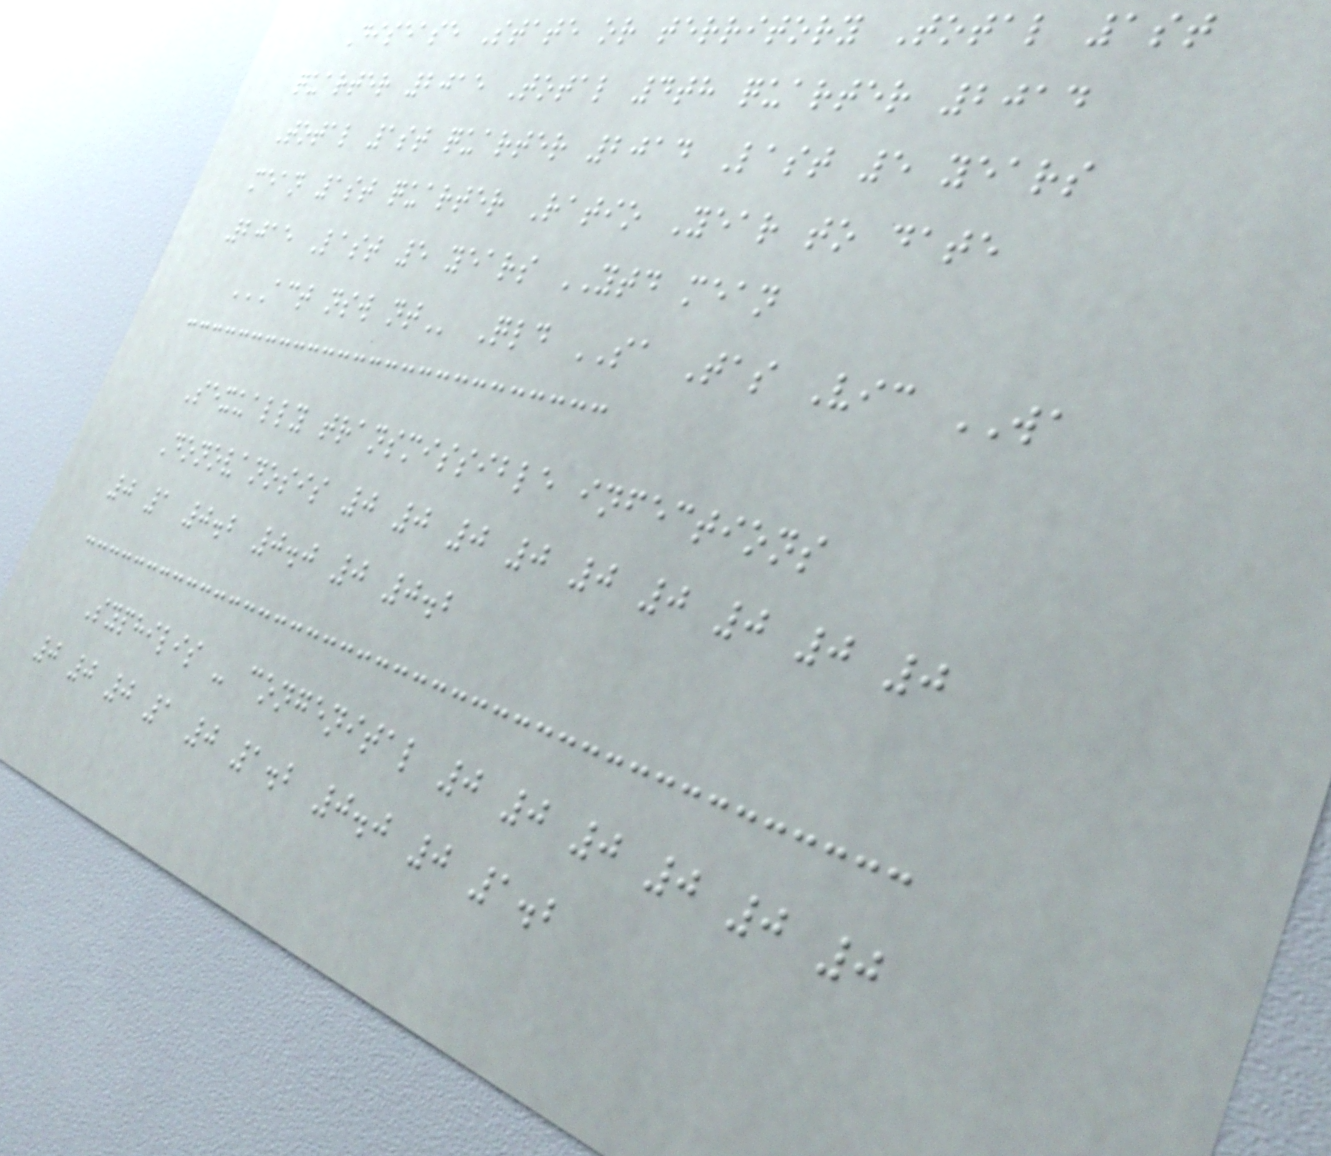Disease State or territory Total 1st
quarter 2015 Total 4th quarter 2014
Total 1st quarter 2014 Last 5 years
mean 1st quarter Ratio Year to date
2015 Last 5 years YTD mean
ACT NSW NT Qld SA Tas Vic WA
Sexually transmissible infections
Donovanosis 0 0 0 0 0 0 0 0 0
0 1 0.2 0.0 0 0.2
Syphilis - congenital 0 0 0 0 0 0
0 0 0 1 0 1.2 0.0 0 1.2
